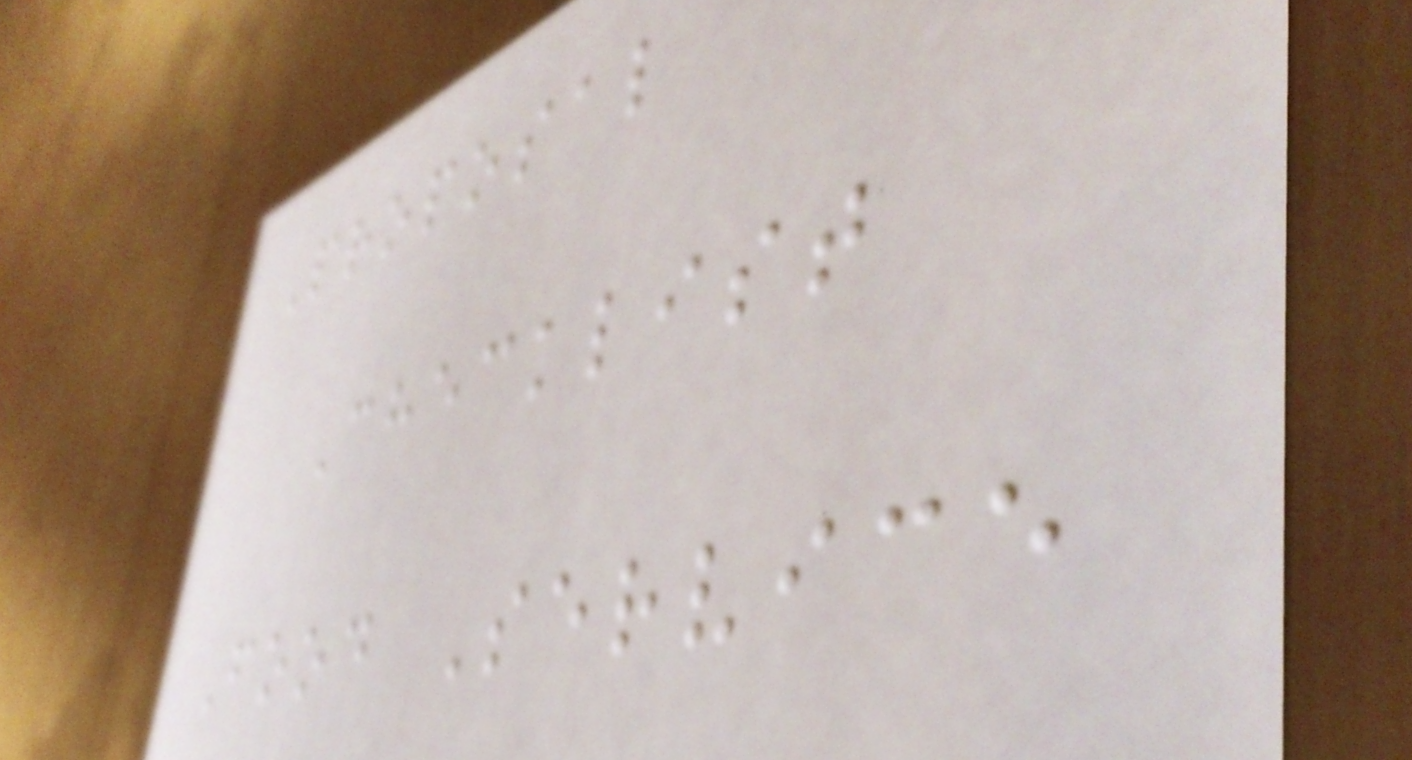Proposal
Checklist
Food Service
